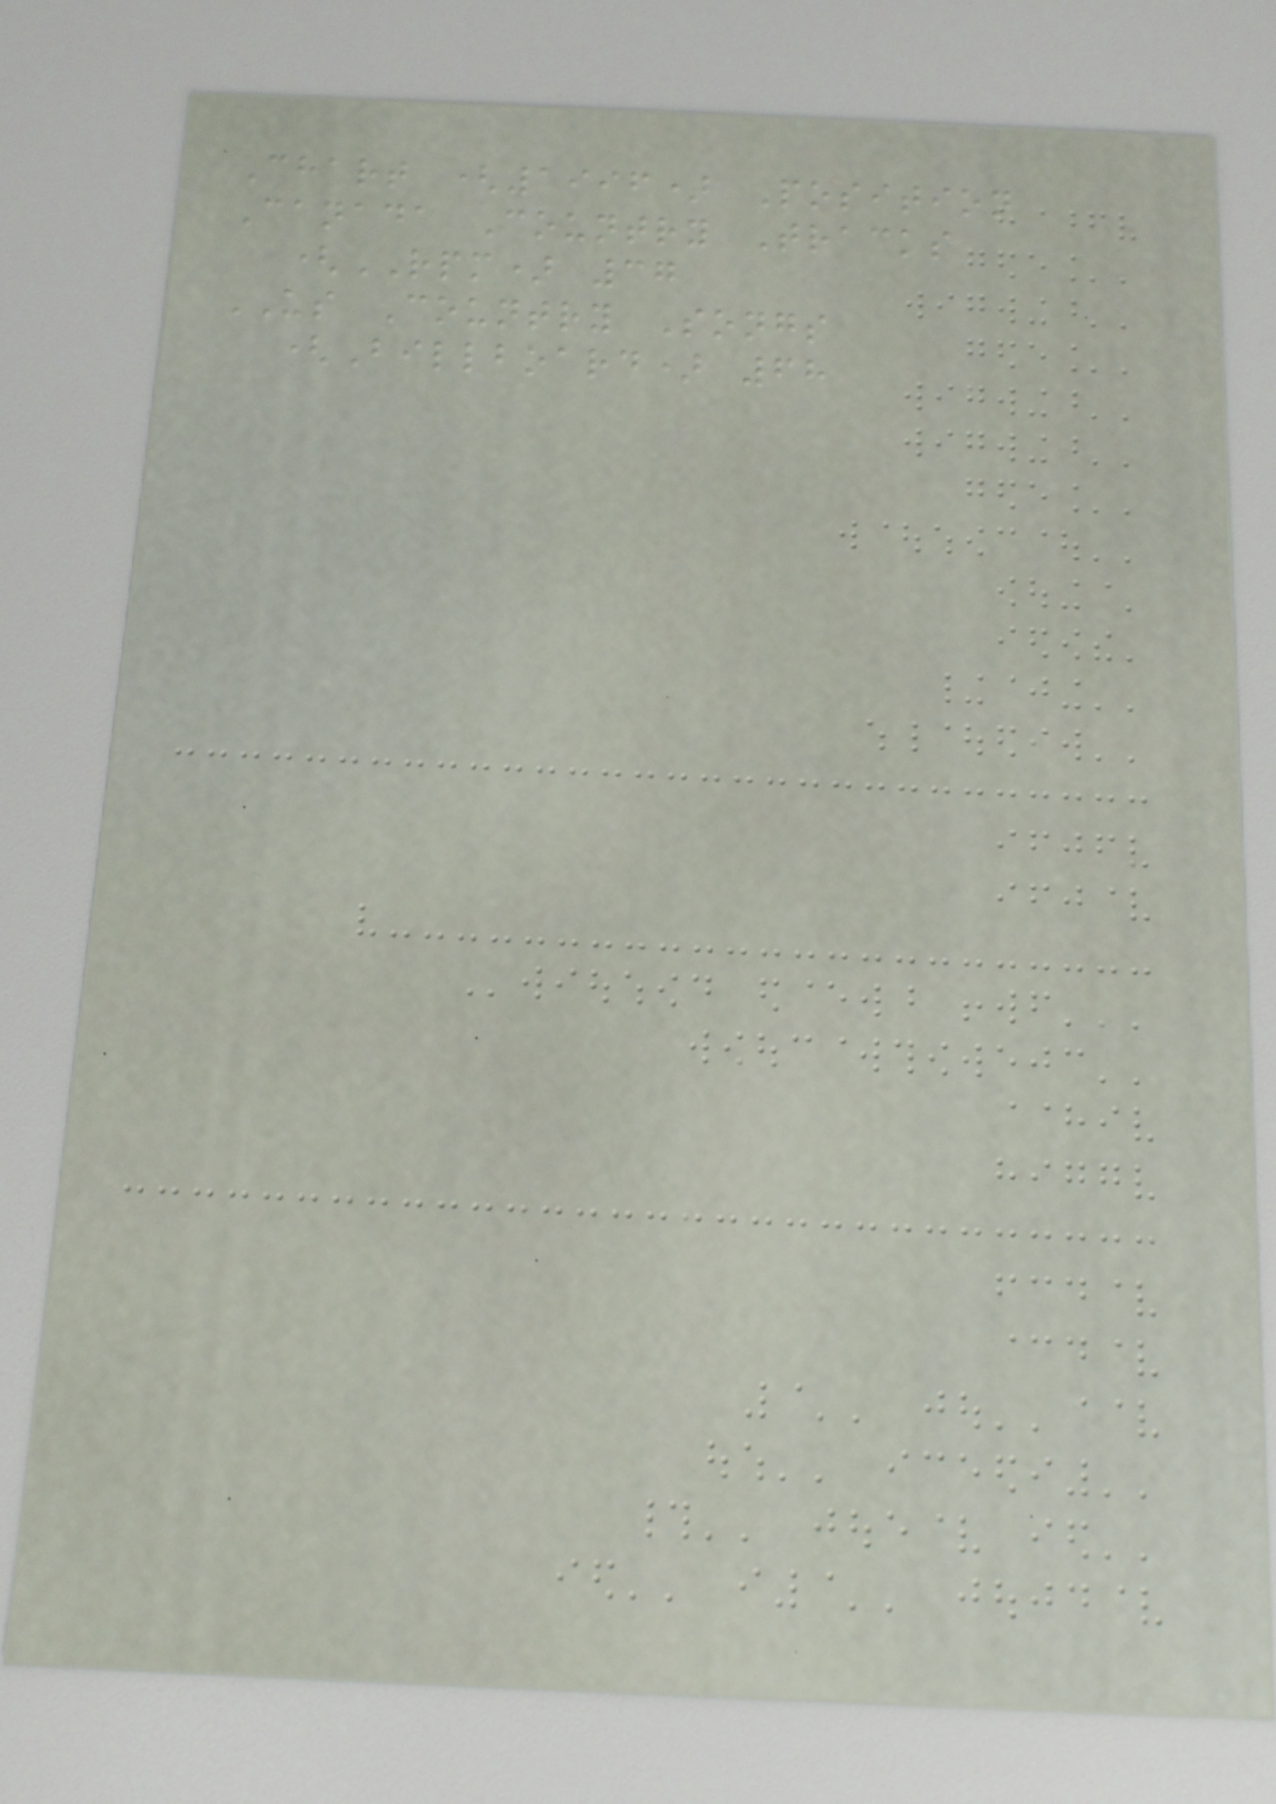Chart (1996) Position
Canada Country Tracks
(RPM) 37
US Country Songs
(Billboard) 68
